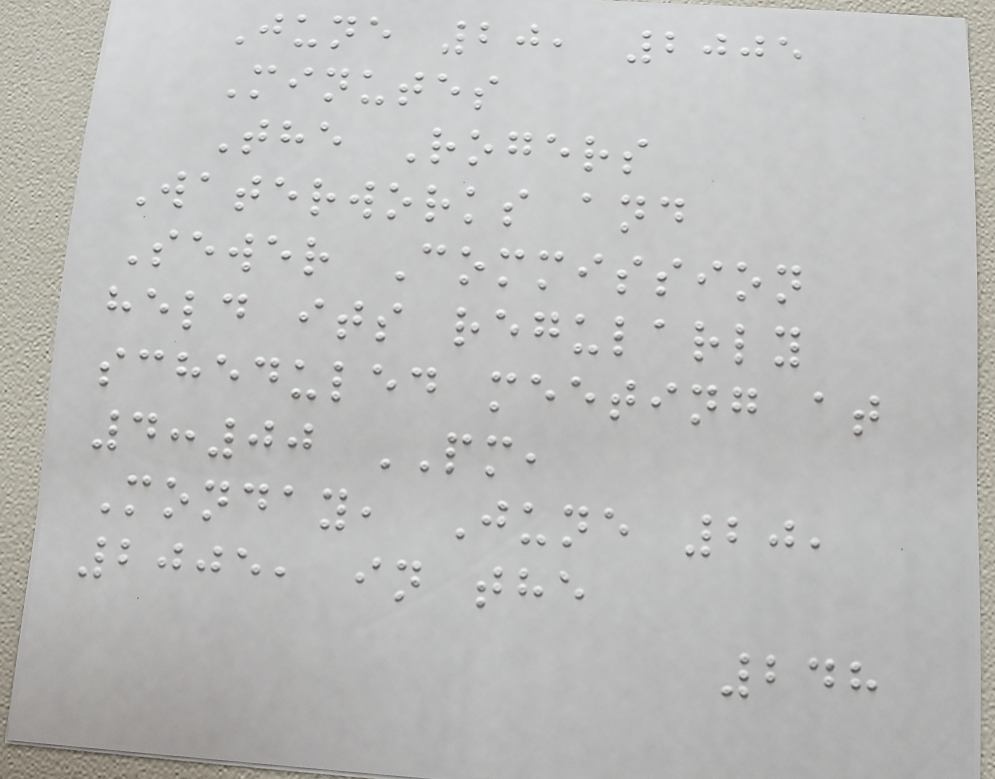June 20, 2005
Minutes
The Rogers
Waterworks and
Sewer Commission
held its regularly
scheduled meeting at
4:00 PM,
Monday, June 20,
2005, in the
248
